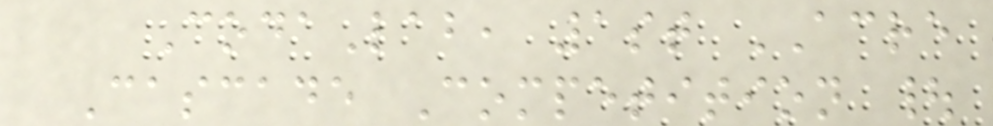CodaLab, 1st ACRE
Cascade Competition |
